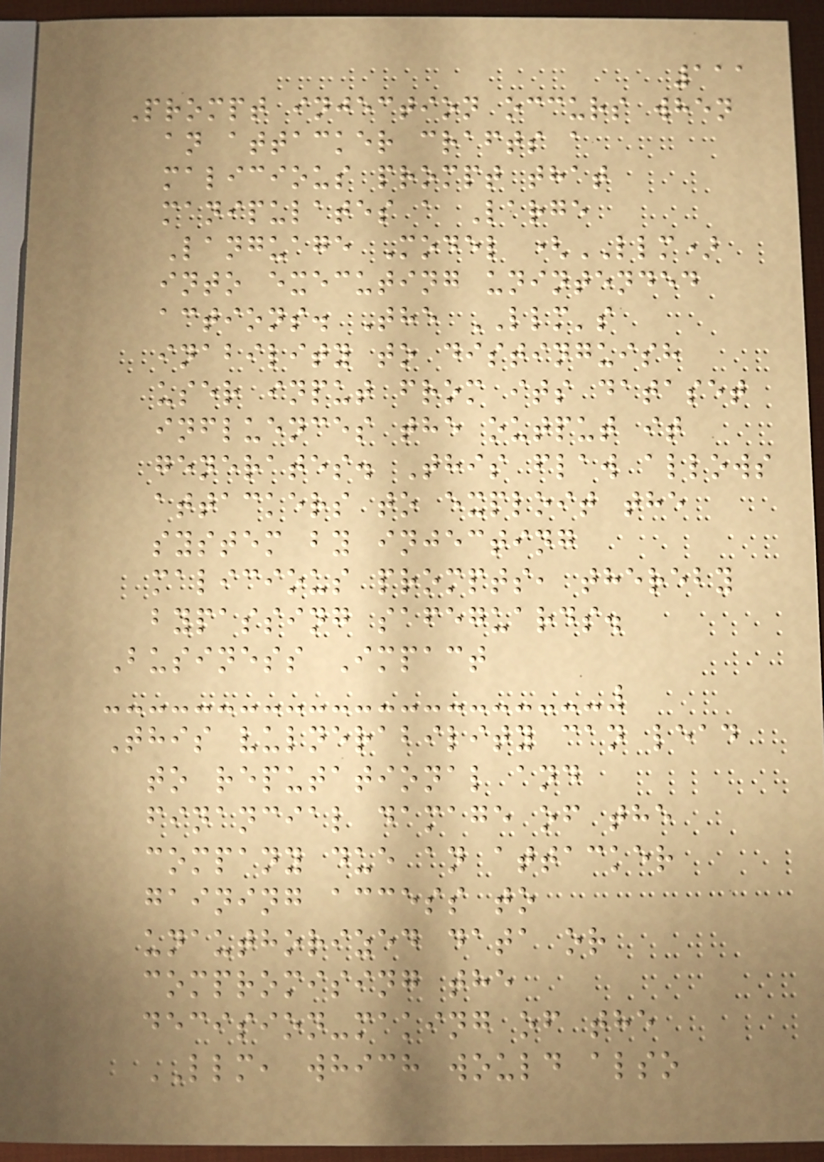111
Prompt injection occurs when
an attacker crafts a
malicious prompt that
manipulates a Large
Language Model (LLM)
into executing unintended
actions. The LLM's
inability to distinguish
user input from its dataset
influences the output it
generates. This flaw allows
attackers to exploit the
system by injecting
malicious prompts, thereby
bypassing safeguards.
Business Impact
This vulnerability can lead
to reputational and
financial damage of the
company due an attacker
gaining access to
unauthorized data or
compromising the
decision-making of the
LLM, which would also
